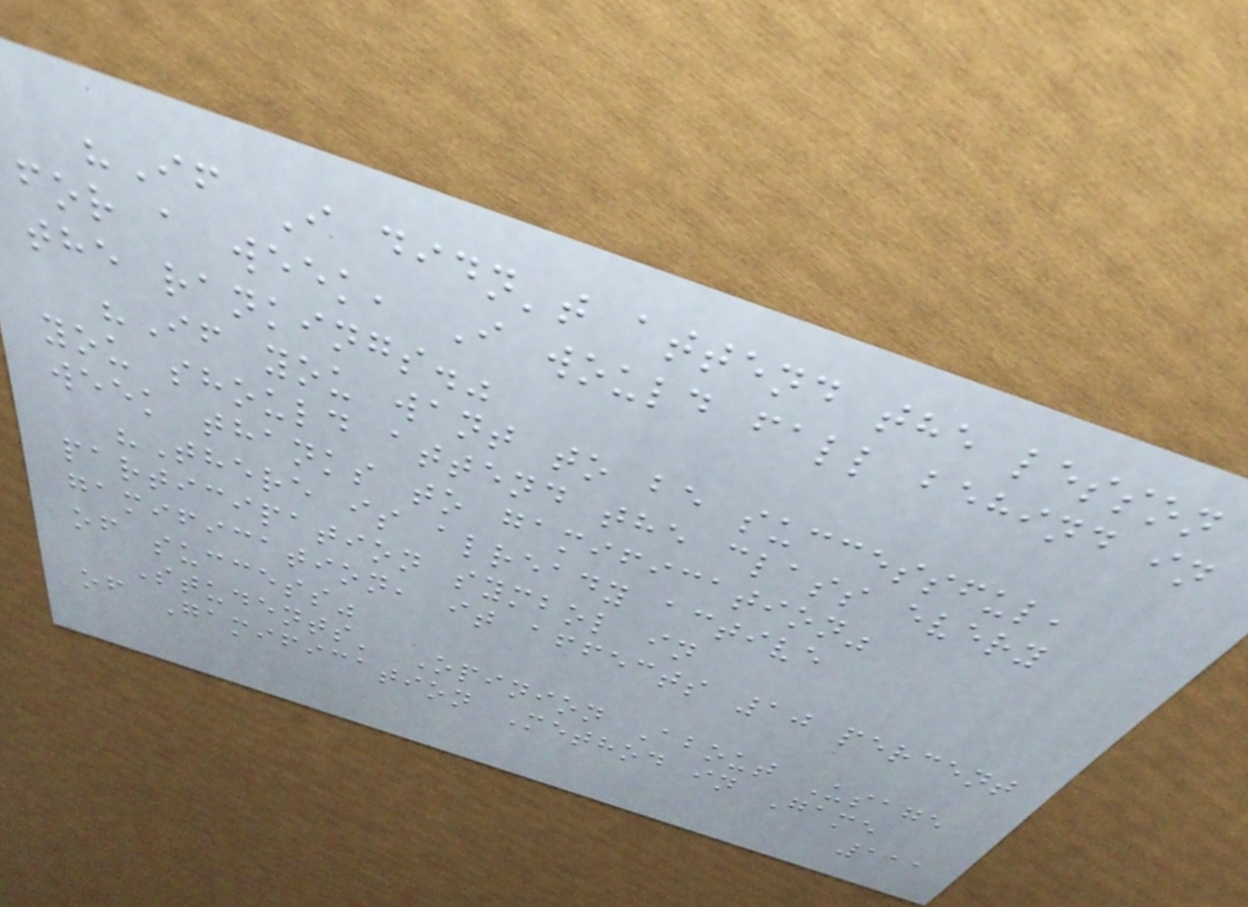"If I didn't attend the lesson
for a week, I would fall behind in
the rankings."
"If you want to be successful,
you should attend the class every
week thanks to gamification"
"There is already active
participation symbol in
gamification, it affects 10 percent
of success"
Students' Opinion About Usage
of Gamification Method in Game
111
